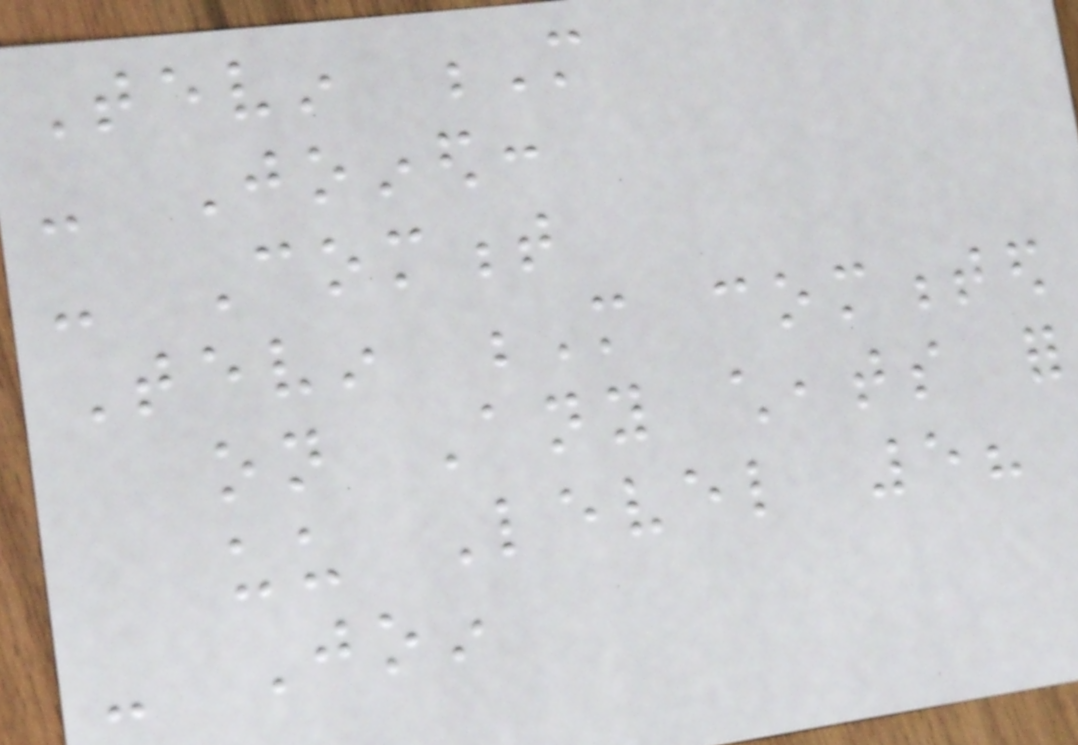Tevin M
- Joined:
- Comment
Tevin M commented
on Any cheats for
uu Level 5?
- Join
